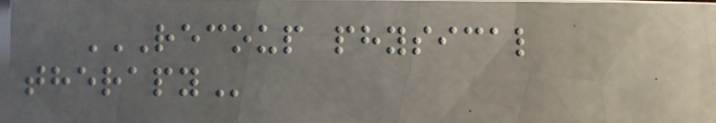RECOUP PHYSICAL
THERAPY
